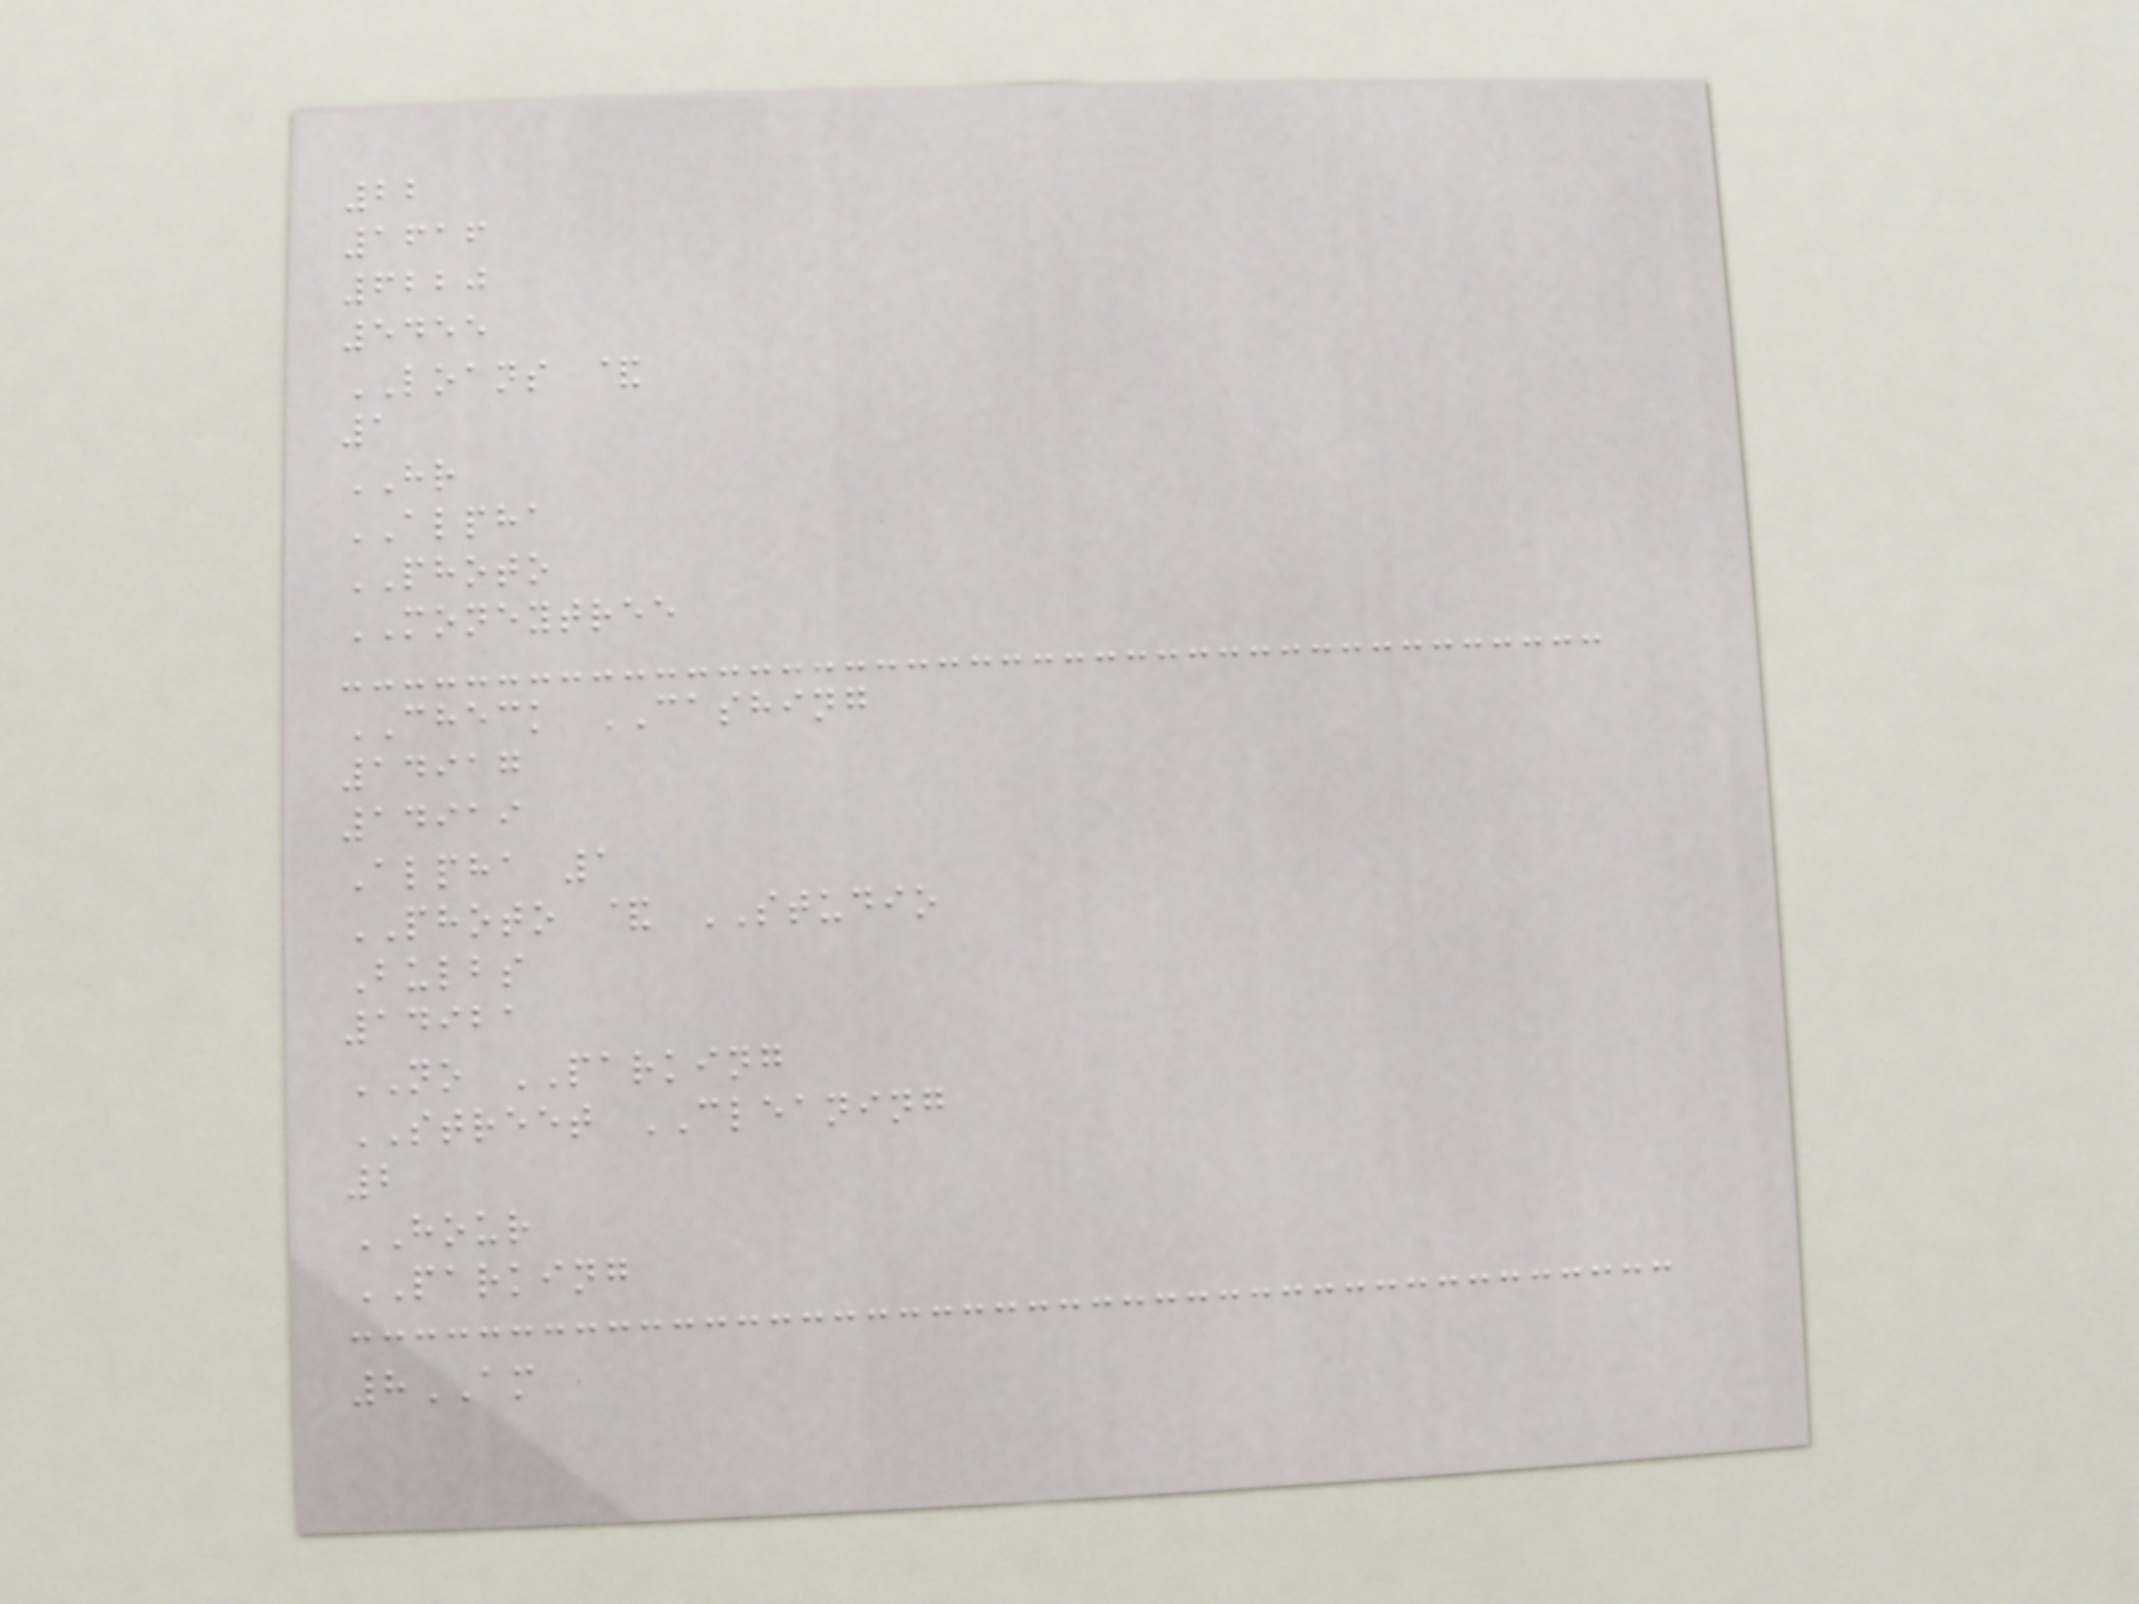22
1616
6220
5455
LOANS &
1
HR
ALPHA
PHOTO
MONEYTREE
CHECK CASHING
14917
14919
Alpha 1
PHOTO & STUDIO
Bulbs
14921
NO PARKING
STREET CLEANING
2
HOUR
PARKING
8AM
